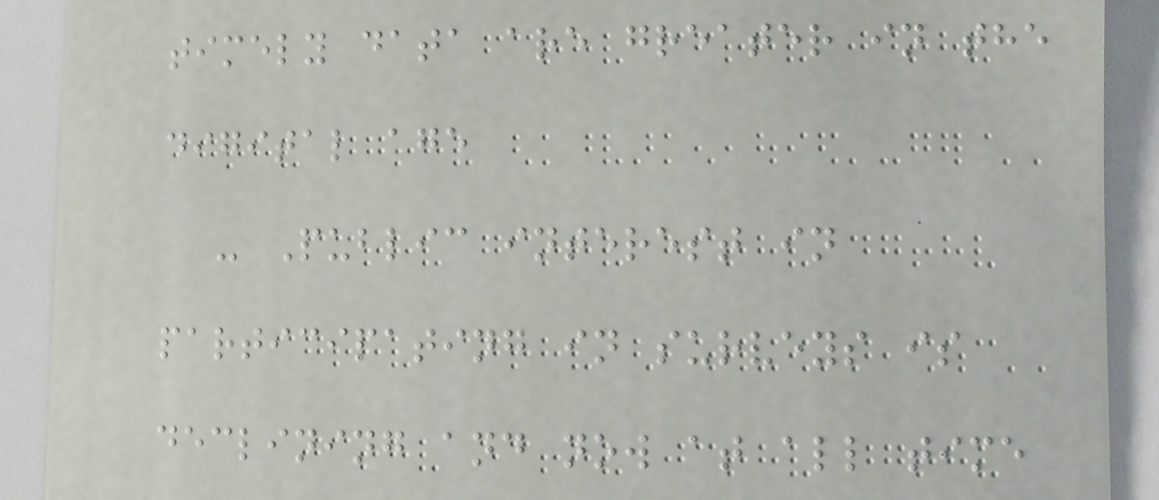timely data are greater in the
digital age
- Public interest in
participating in surveys is
declining and now at all time
